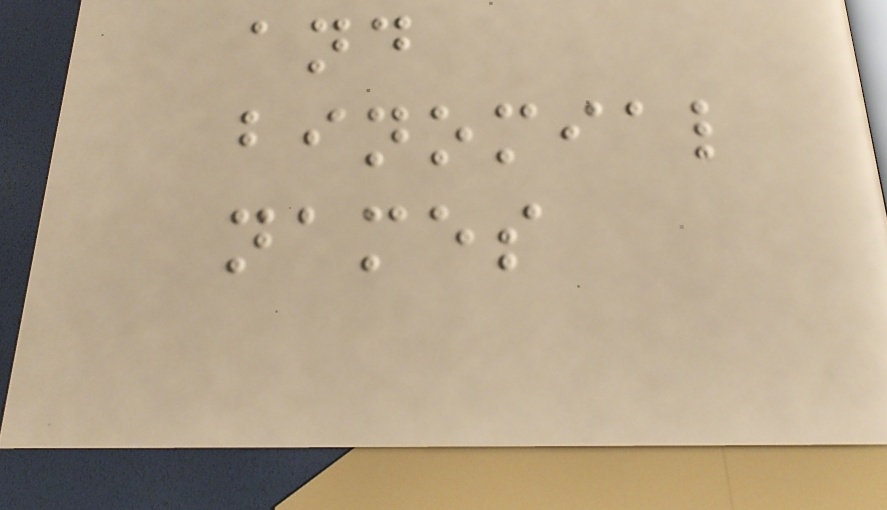and
binomial
names
